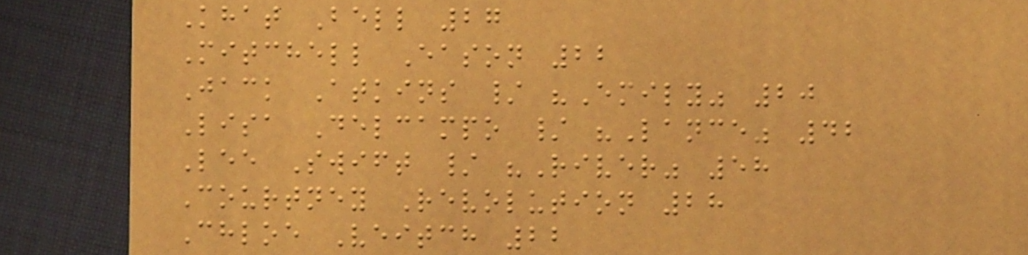Khat Bell 27
Mitchell Eason 22
Jack Atkins / "Emily" 20
Lisa Delcampo / "Lance" 42
Lee Swift / "River" 58
Courtney Revolution 28
Chloe Veitch 22
